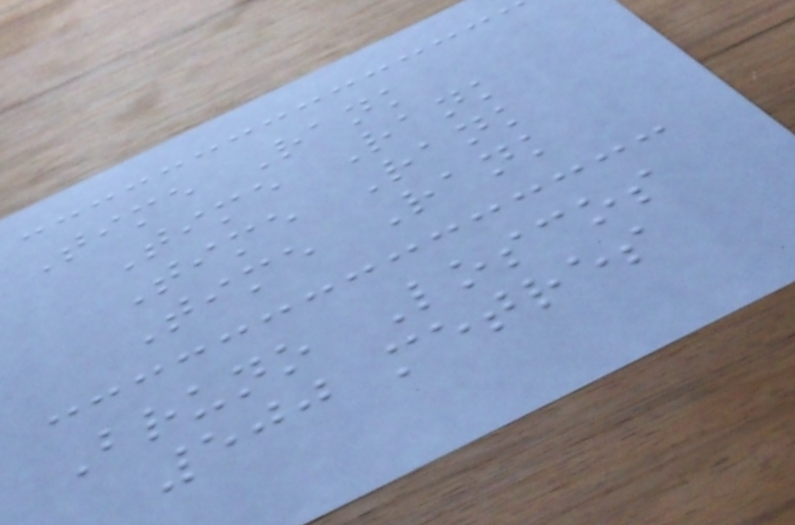Time Rank
Time Rank
Time Rank
Time Rank
Bruno Loscos
500 metres
